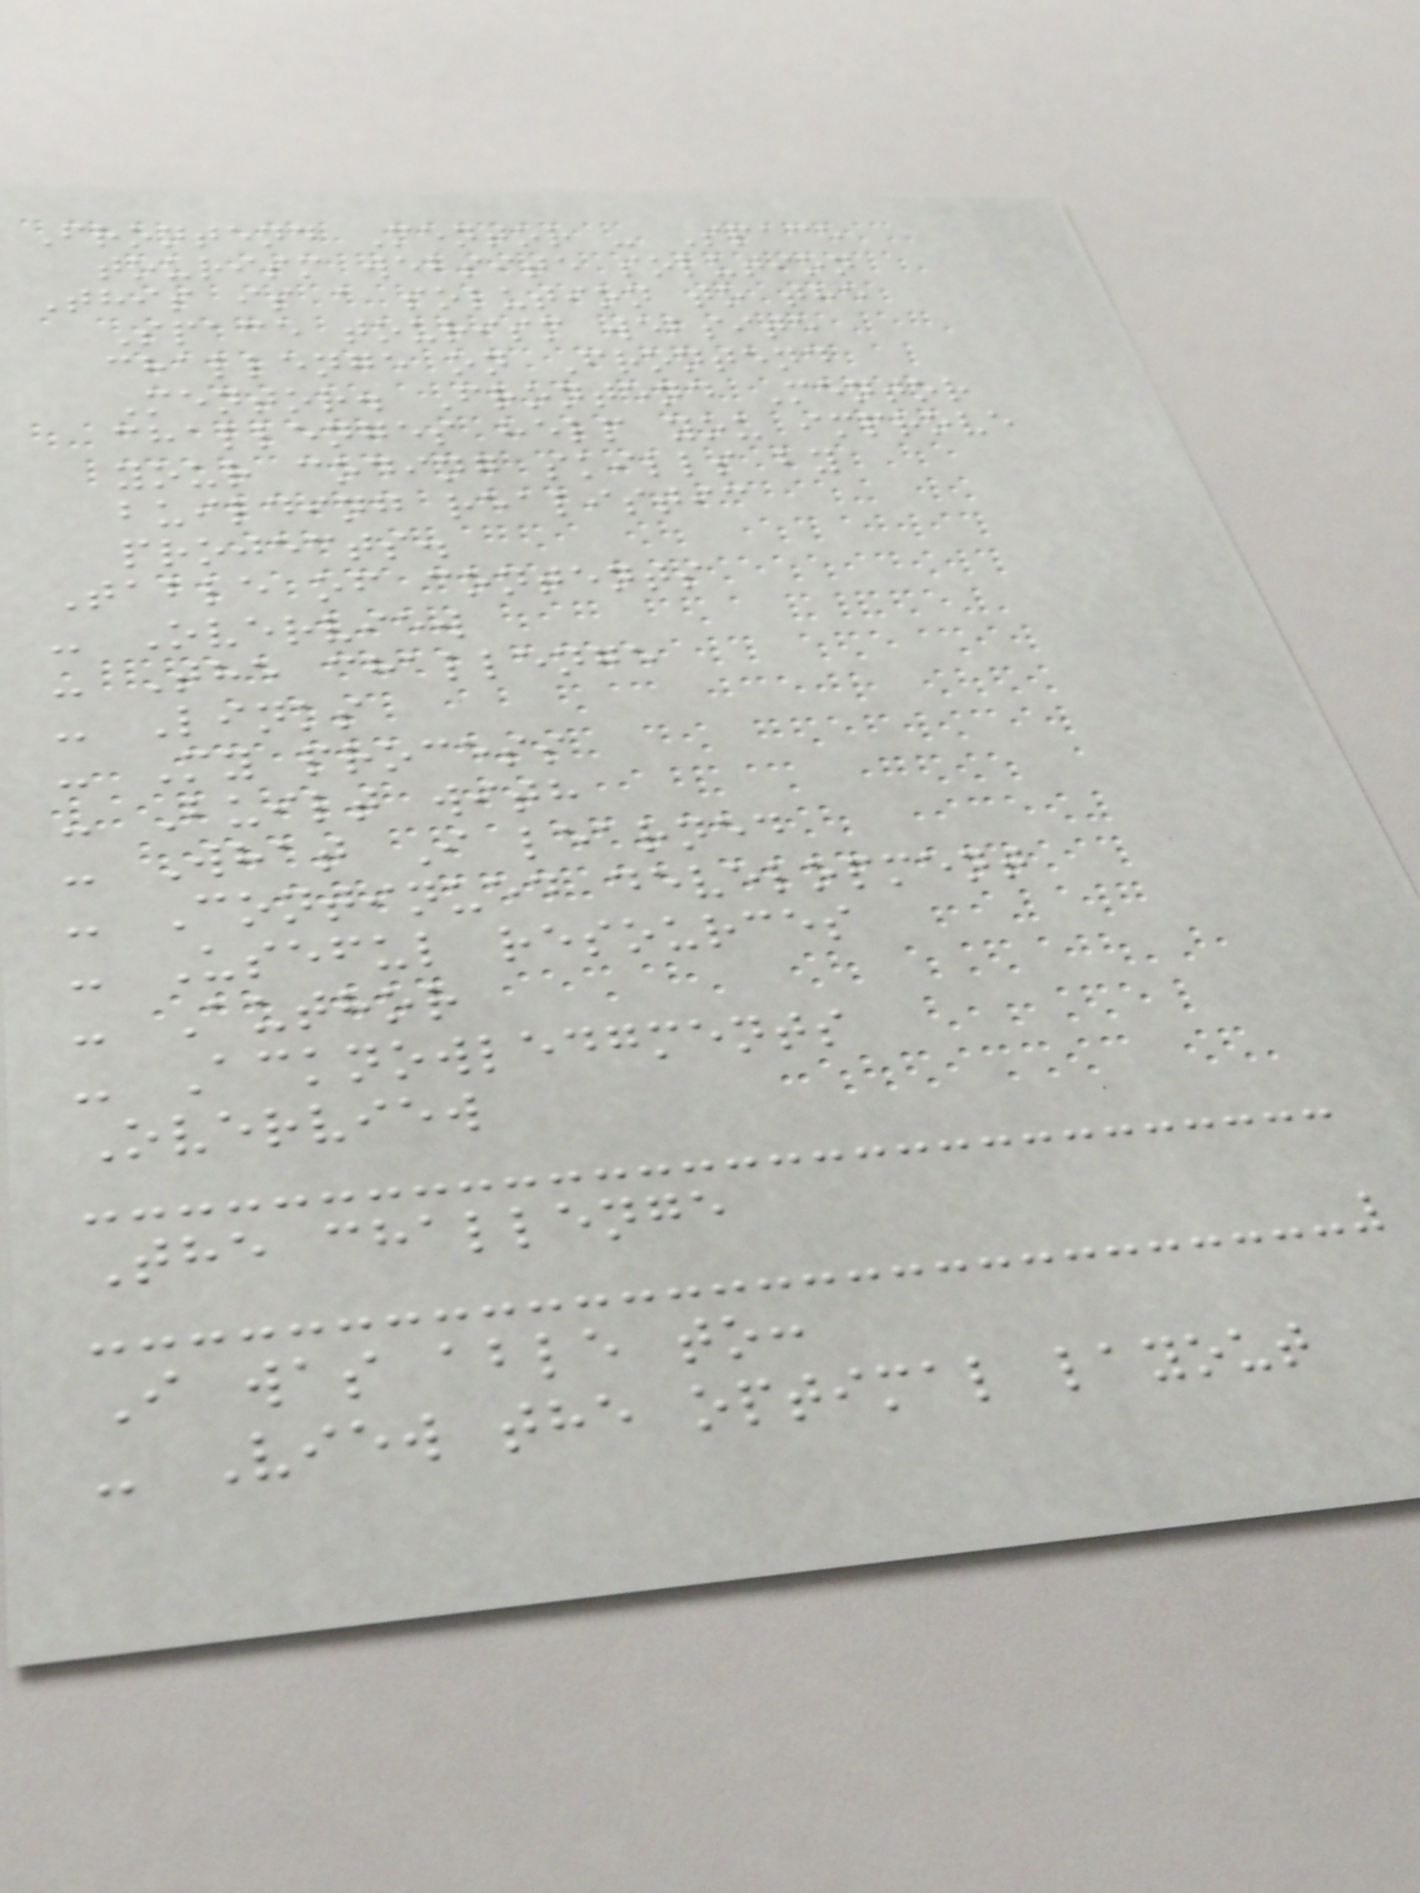Frontend Mentor - Space
tourism website solution
This is a solution to the
Space tourism website
challenge on Frontend
Mentor. Frontend Mentor
challenges help you improve
your coding skills by
building realistic
projects.
Table of contents
- Overview
- The challenge
- Links
- My process
- Built with
- What I learned
- Continued development
- Useful resources
- Author
- Acknowledgments
Overview
The challenge
I was able to:
- View the optimal layout
